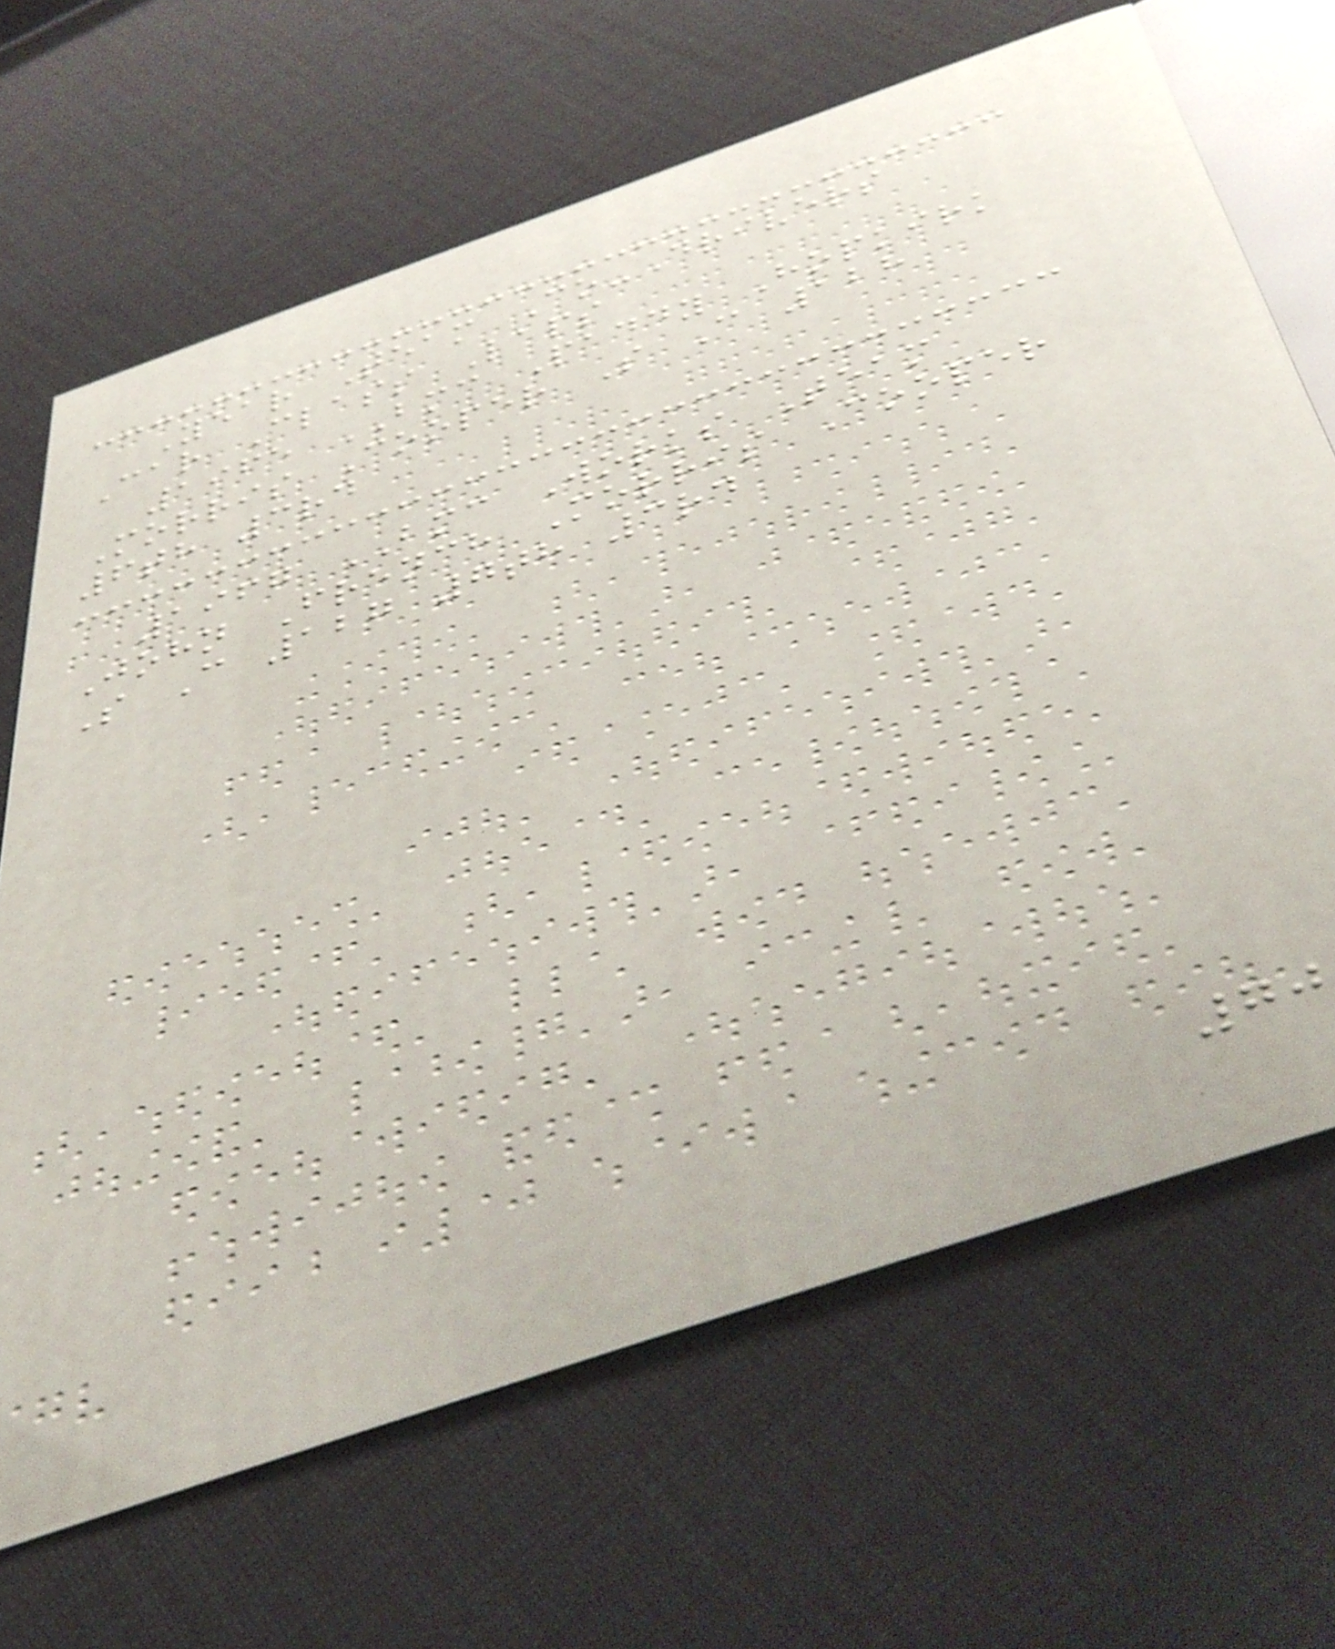Year Team Co-Drivers
Car Class Laps
1965 BMC Paddy Hopkirk
Morris Cooper S C 128
6th 3rd
1967 BMC Works Team
John French Morris Cooper
S C 127 7th 3rd
70
